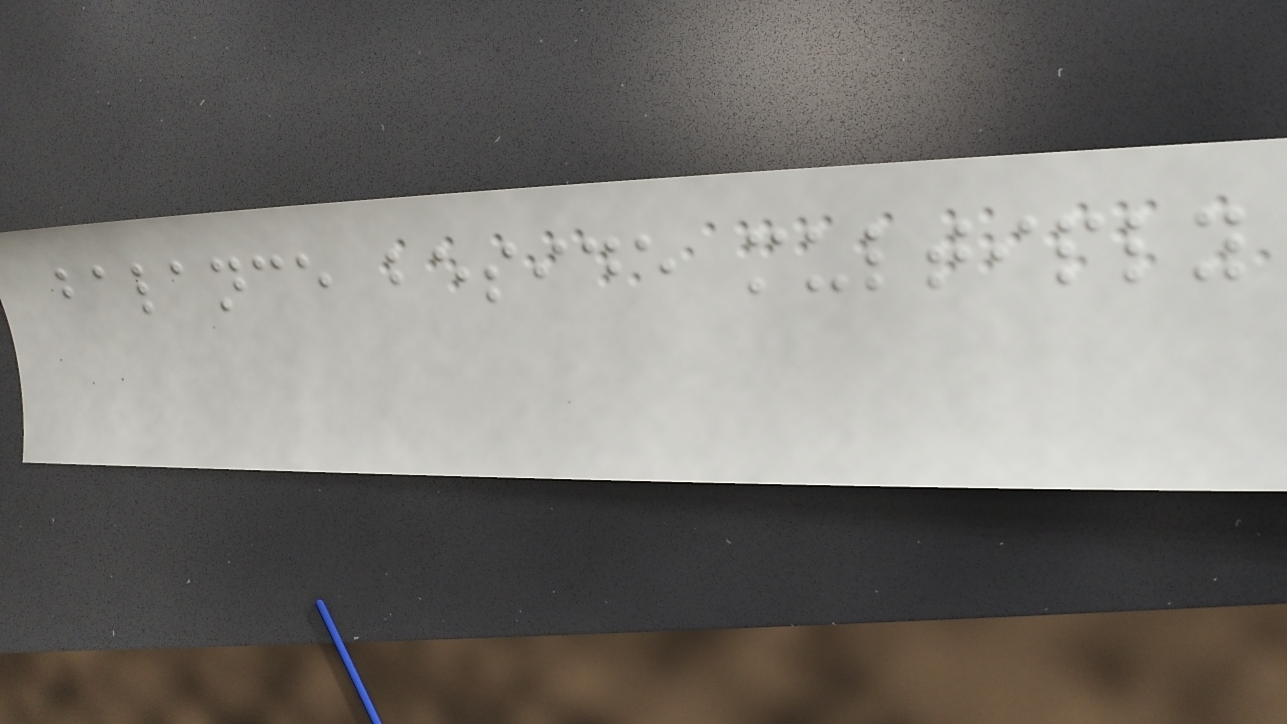balance beside multiply
